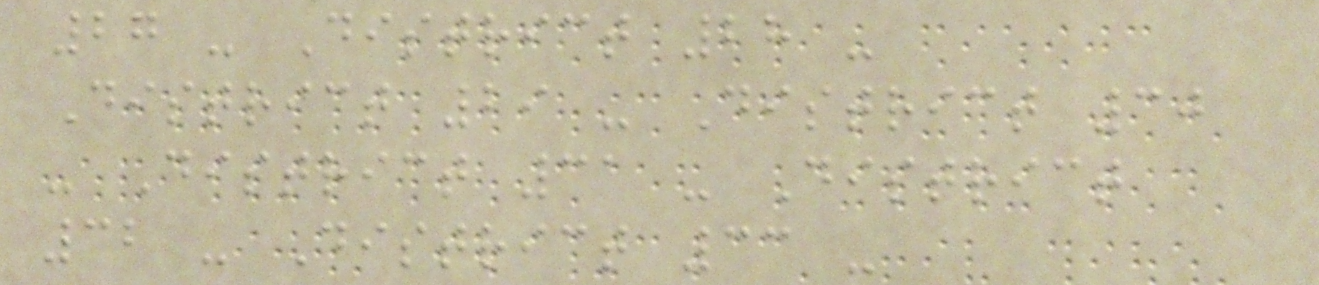27 - District 28 -
District 29 - District 30
- District 31 - District
32 - District 33 -
